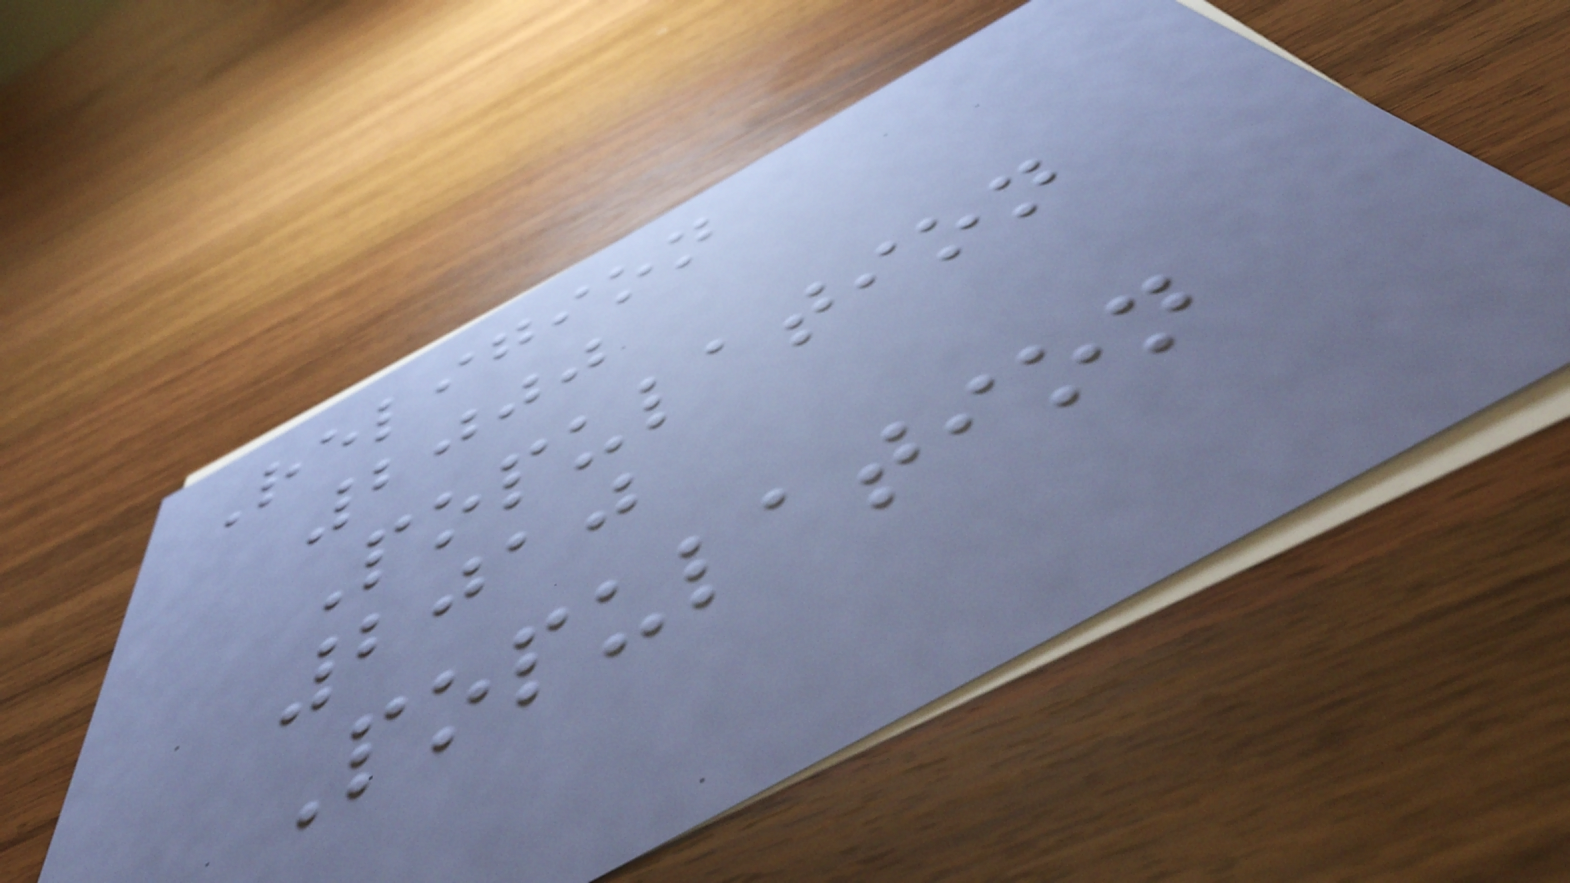Religion
2000
Population
2010
Population
